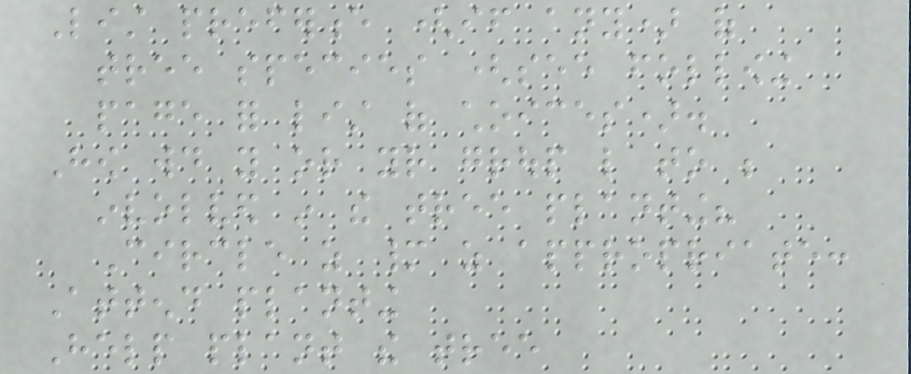List preference (if any) of
tree species (see following
page for list of choices).
How would you or your group like to be
involved in the tree planting?
Circle as many as appropriate:
Attend planting
Help plant the tree
